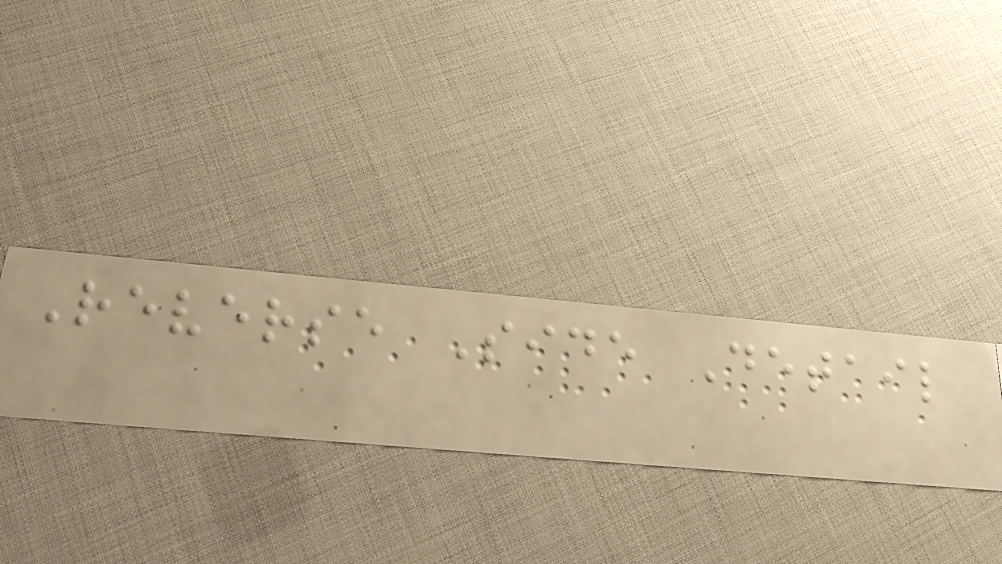Reverse Side Detail
